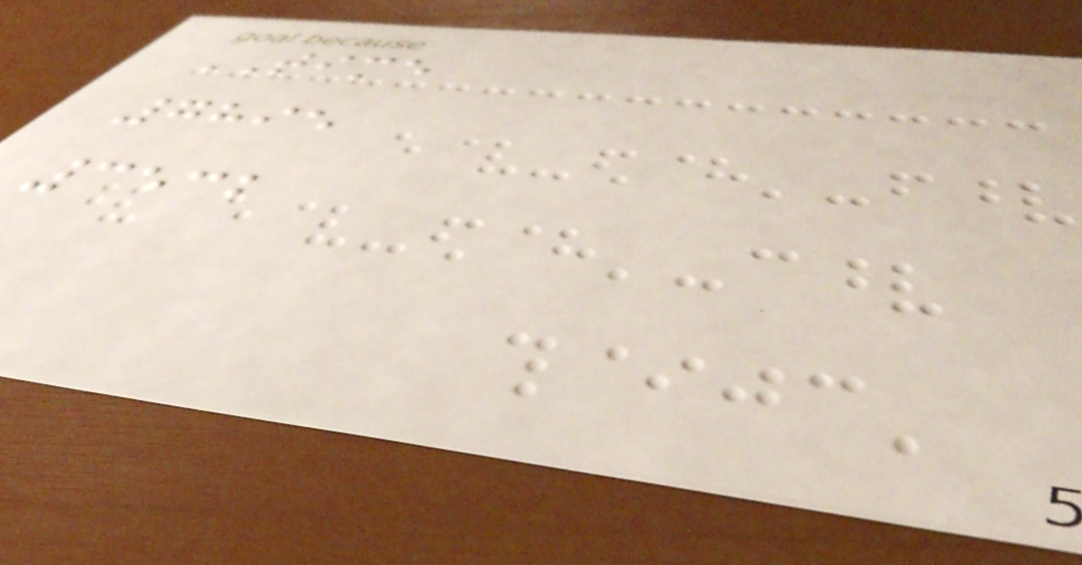TIME
7895
3532
